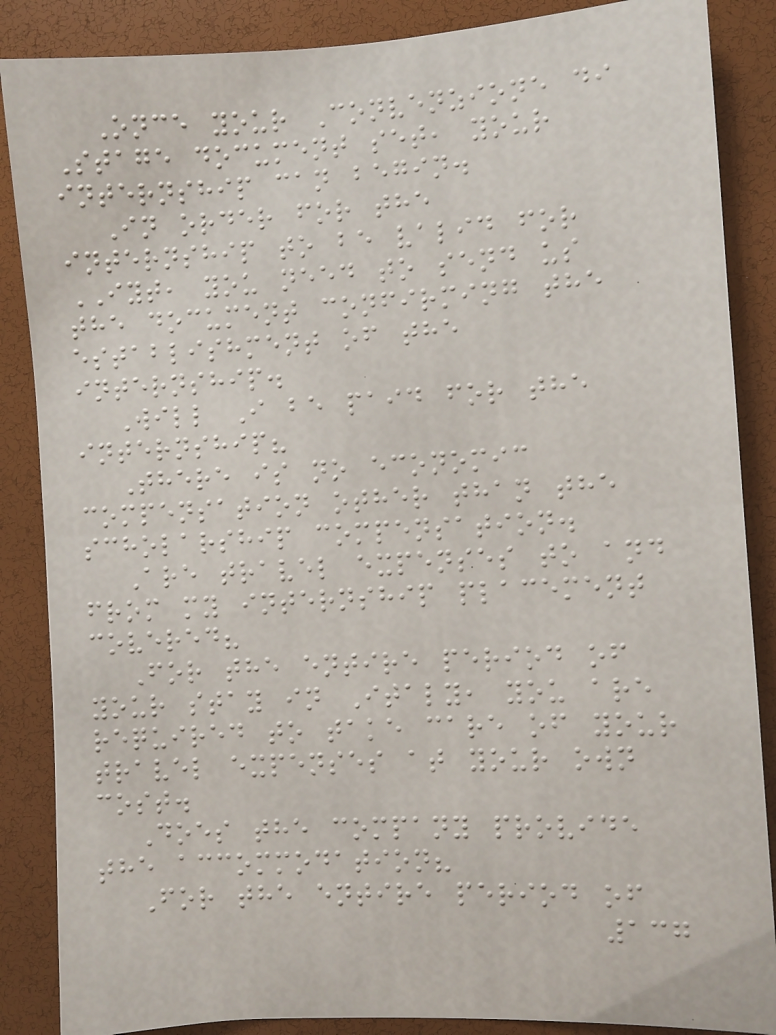Once your Convenzione di
Stage document set, your
internship can begin.
In order for the
internship to be valid for
IYT, you need to send us
the document confirming the
establishment of the
internship.
Will I be paid for the
internship?
There is no economic
compensation other than the
scholarship compensation.
Are travel expenses to and
from my internship placement
covered?
For the entire period of
your stay in Italy, you are
required to take care of your
travel expenses at your own
cost.
Does the company provide
the accommodation?
For the entire period of
137
